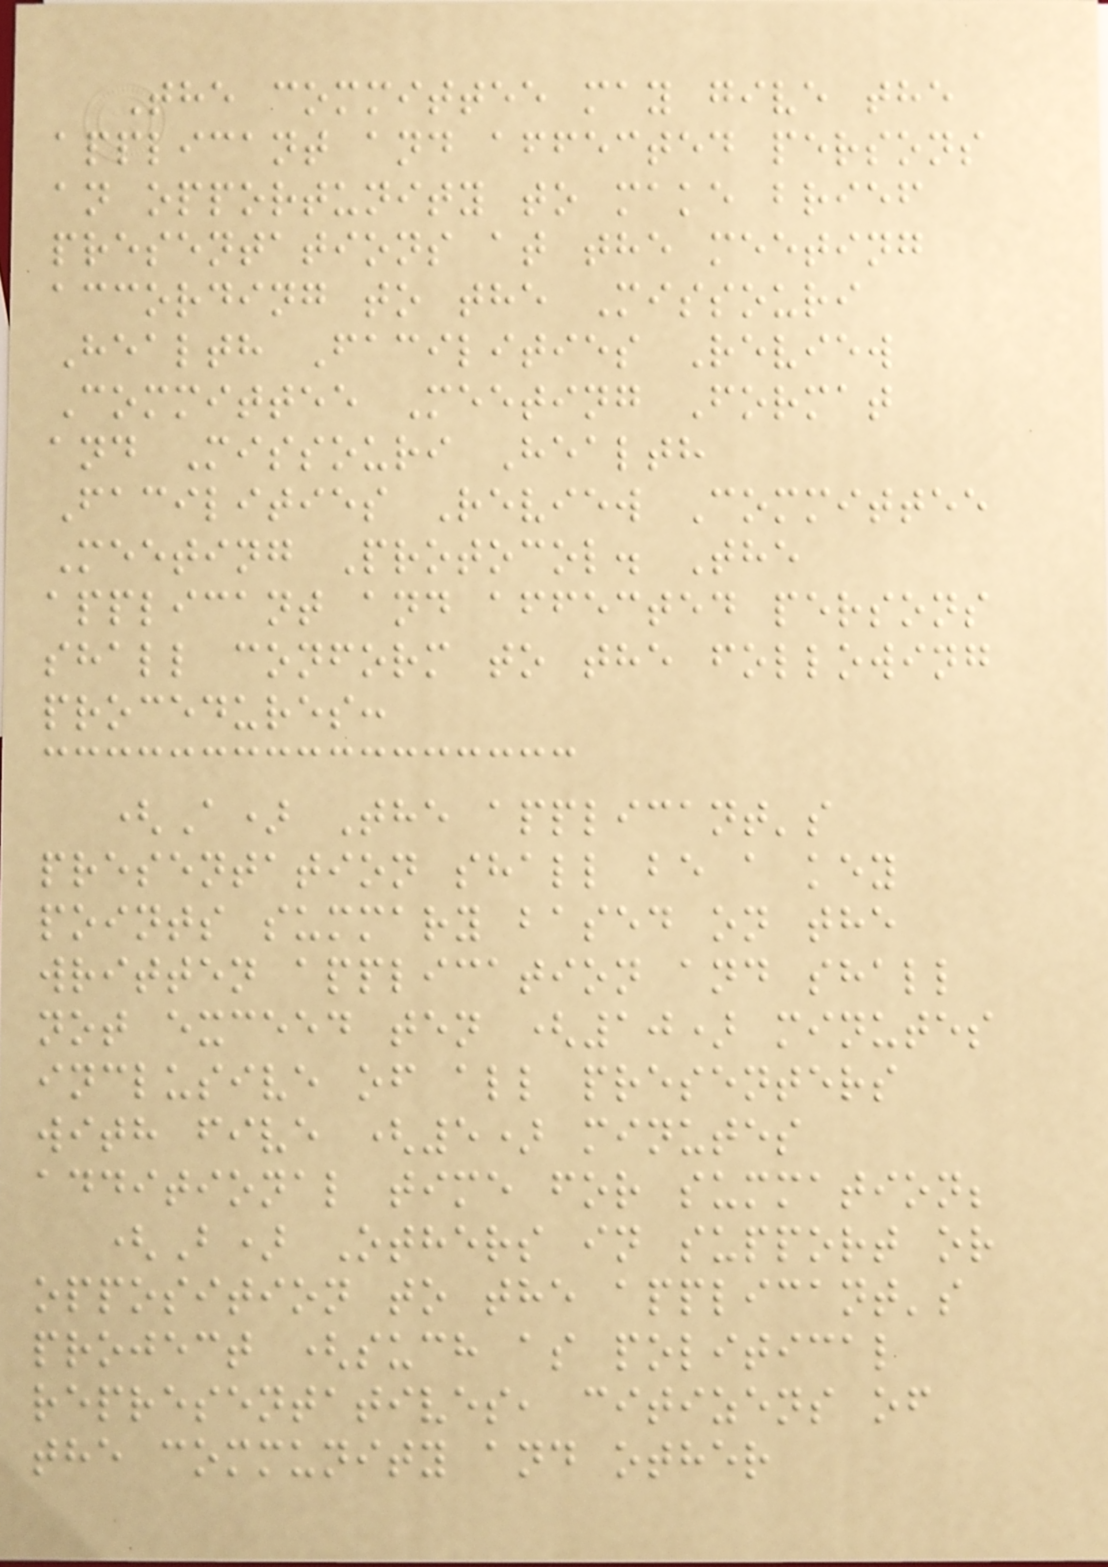The committee may give the
applicant and affected persons
an opportunity to make brief
presentations at the meeting
according to the Missouri
Health Facilities Review
Committee Meeting Format
and Missouri Health
Facilities Review Committee
Meeting Protocol. The
applicant and affected persons
shall conform to the following
procedures:
(A) The applicant's
presentation shall be a key
points summary based on the
written application and shall
not exceed ten (10) minutes
inclusive of all presenters
with five (5) minutes
additional time for summation;
(B) Others in support or
opposition to the applicant's
project (such as political
representatives, citizens of
the community and other
